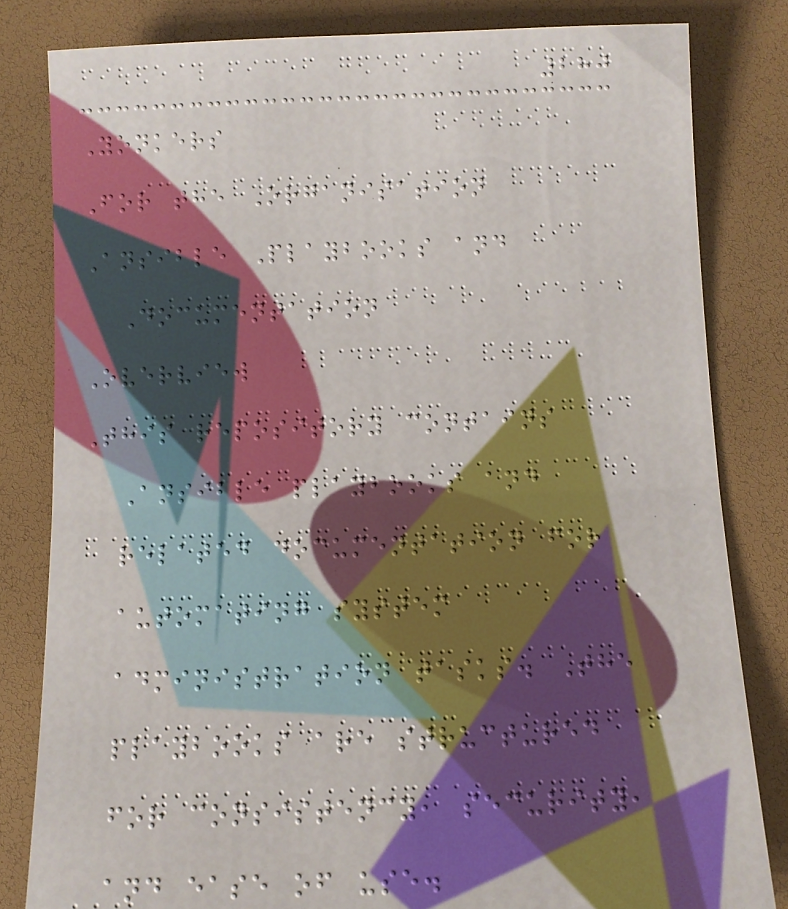280
Yonkers
For the Organisation
Ansible Playbooks and
Documentation
Overview
This repository contains
Ansible playbooks and
related documentation for
automating system
administration tasks. The
playbooks are structured
for consistency, security,
and ease of use.
